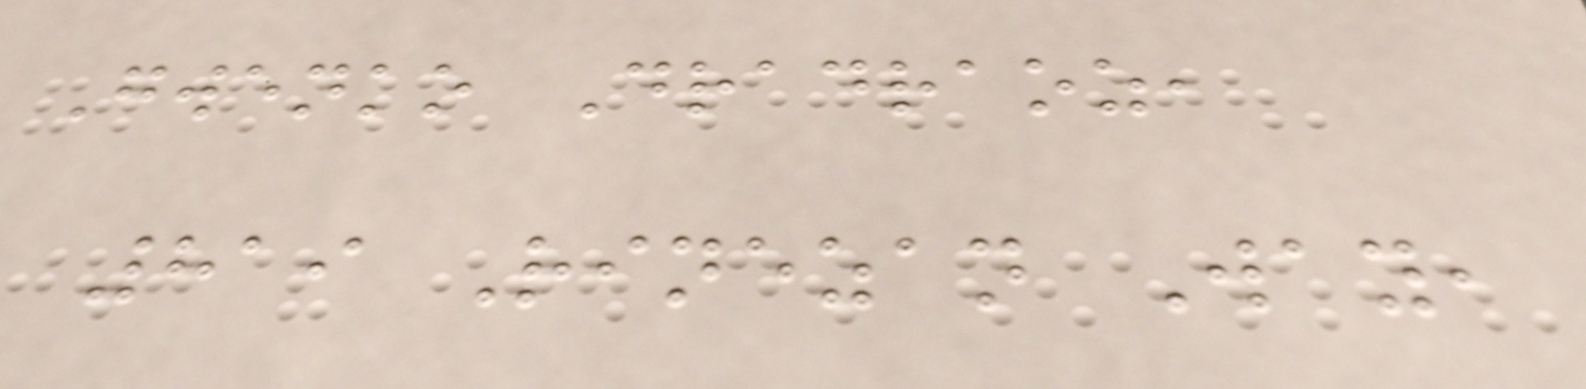Gwenko Dradraoz,
819 Rinezan Way,
